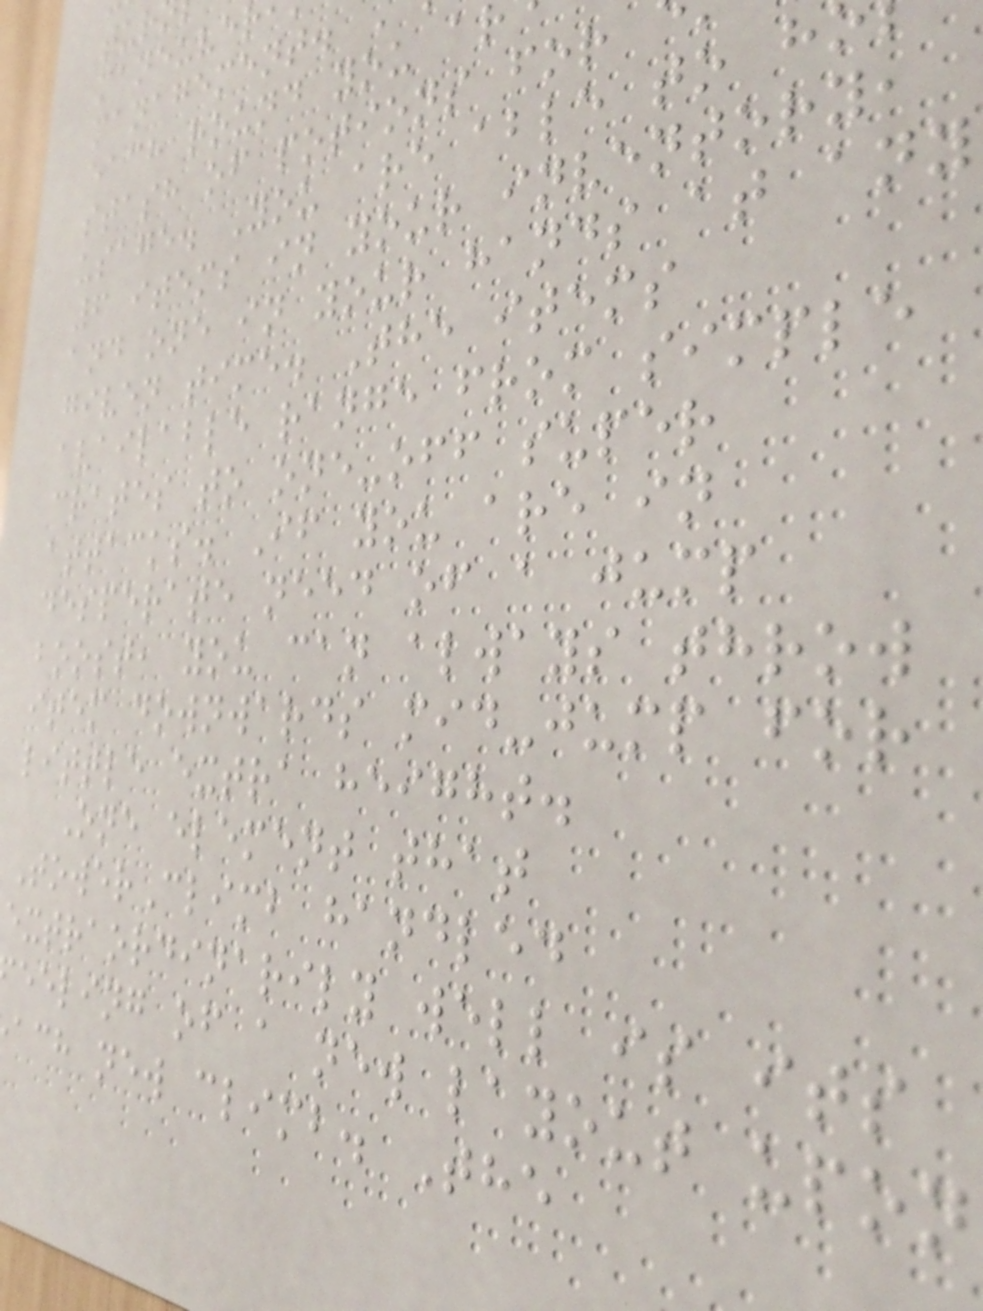maneuve
management.
each round you a
stash of potions for
usage. You are able to h
6 items in your inventory,
and one in your hands at any
given time. The items
available range from simple
crates to one-off super
attacks. If you are in
desperate need of a jump
boost, you can always throw
item downwards mid-jump for
little extra height.
One element that
TowerClimb handled
extraordinarily well is its
eeling of a new layout upon
ach new climb. The
